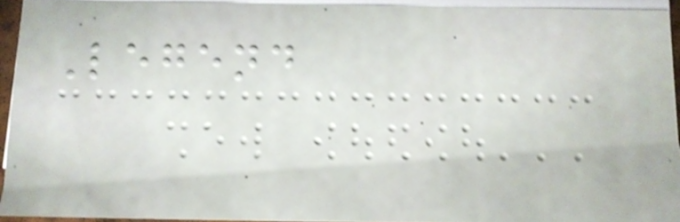Legend
